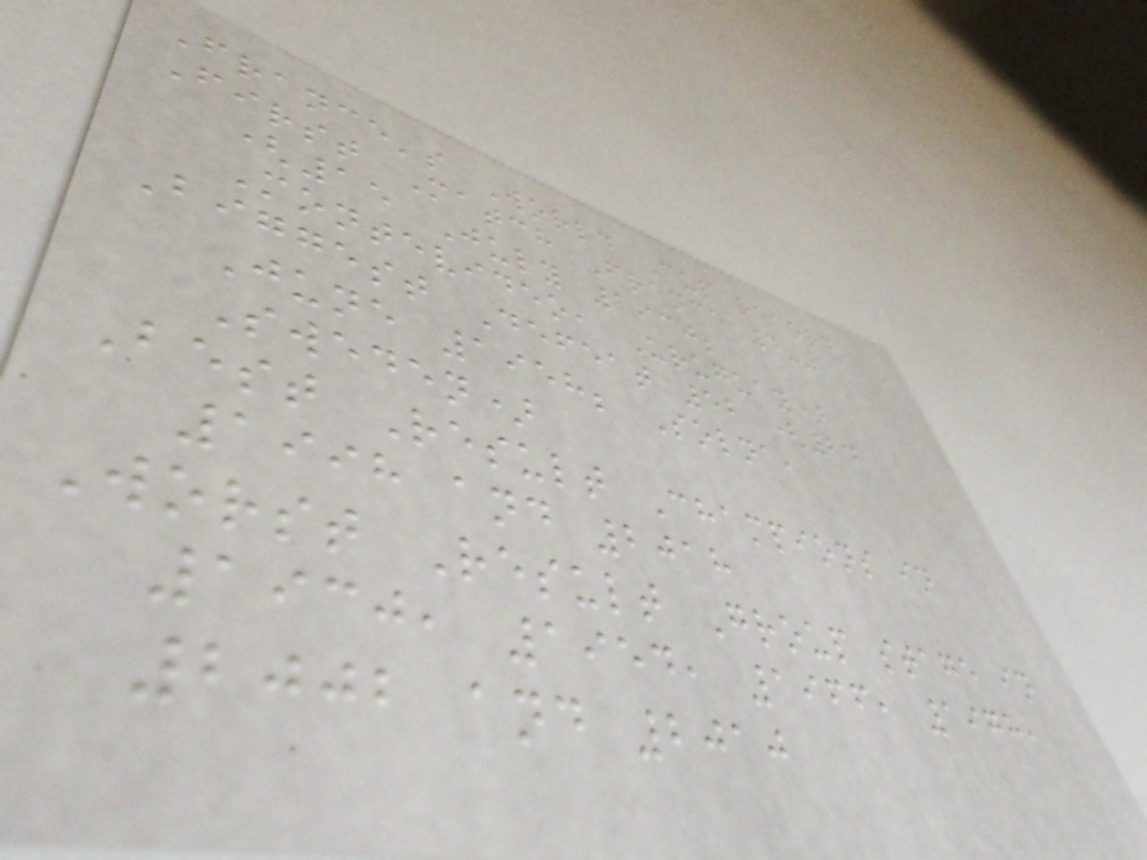France's World Cup record
First Match France 4-1
(15 July 1930;
Montevideo, Uruguay)
Biggest Defeat 52 (24
June 1958; Solna,
Sweden)
Best Result Champions in
1998 and 2018
Worst Result Group stage in
1930, 1954, 1966, 1978,
2002 and 2010
